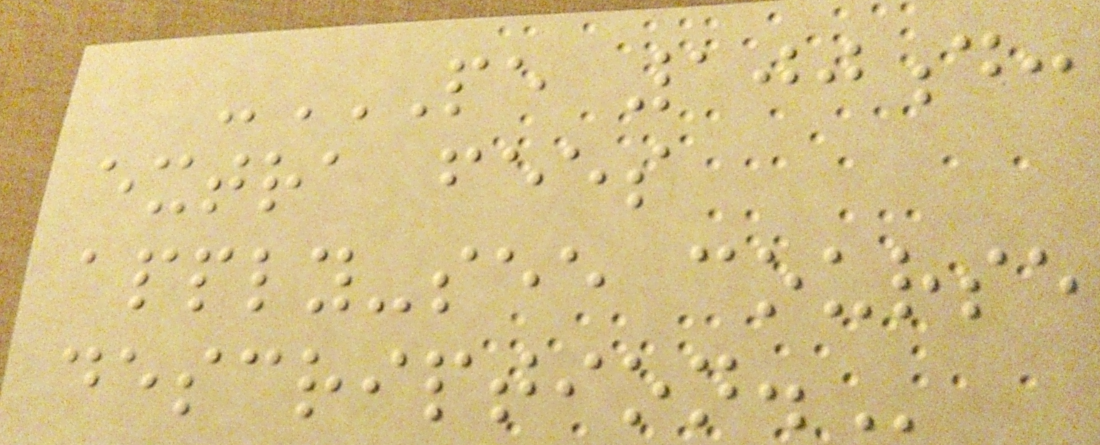-PE 100D:
EXTRA FEES
APPLY-SEE COURSE
DESCRIPTION.
